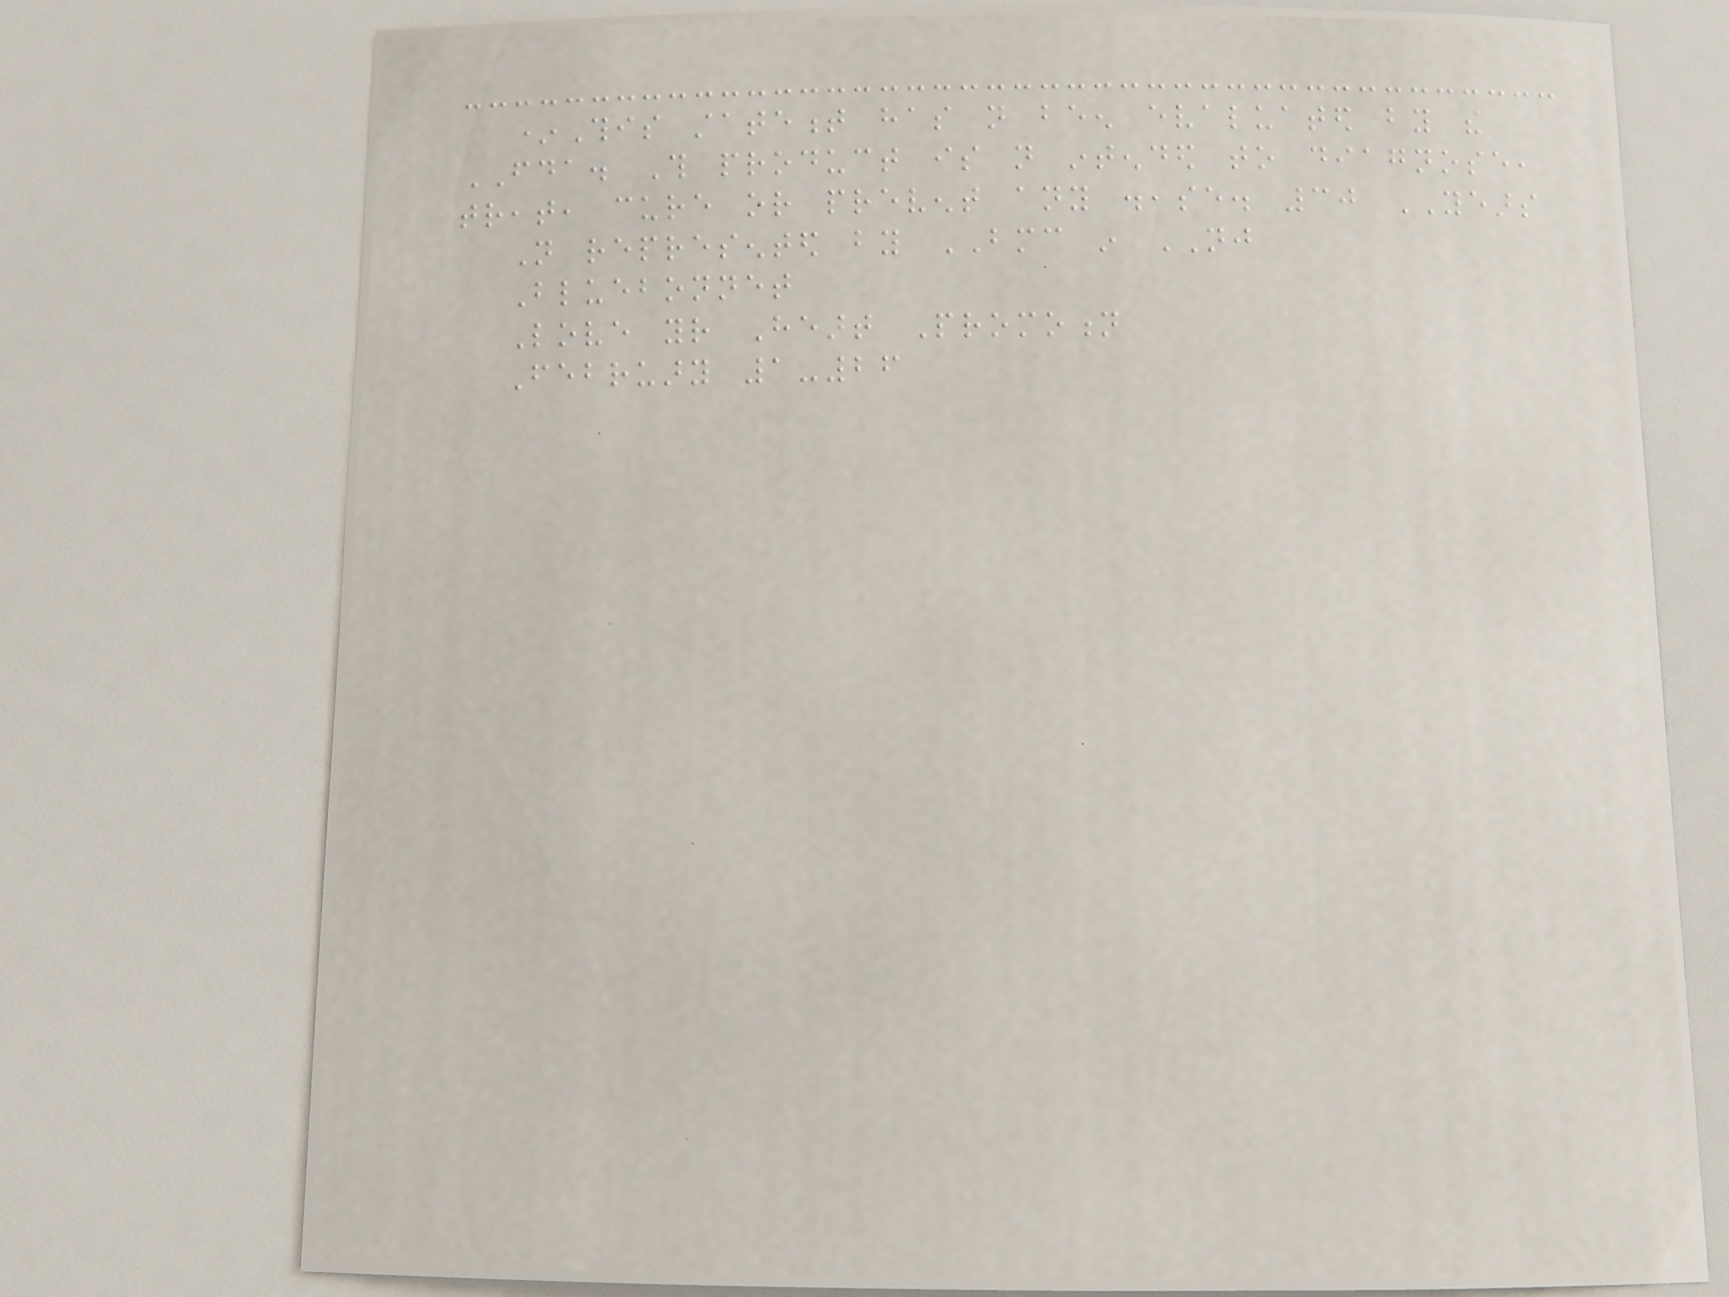*This statement has not been evaluated by the
FDA. This product is not intended to diagnose,
treat, cure or prevent any disease. 30 YEARS
Not represented by BMC in NJ
Bluebonnet
Love your Heart Promotion
February 1-26
